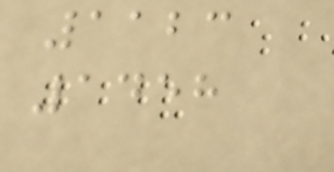1123
1458
